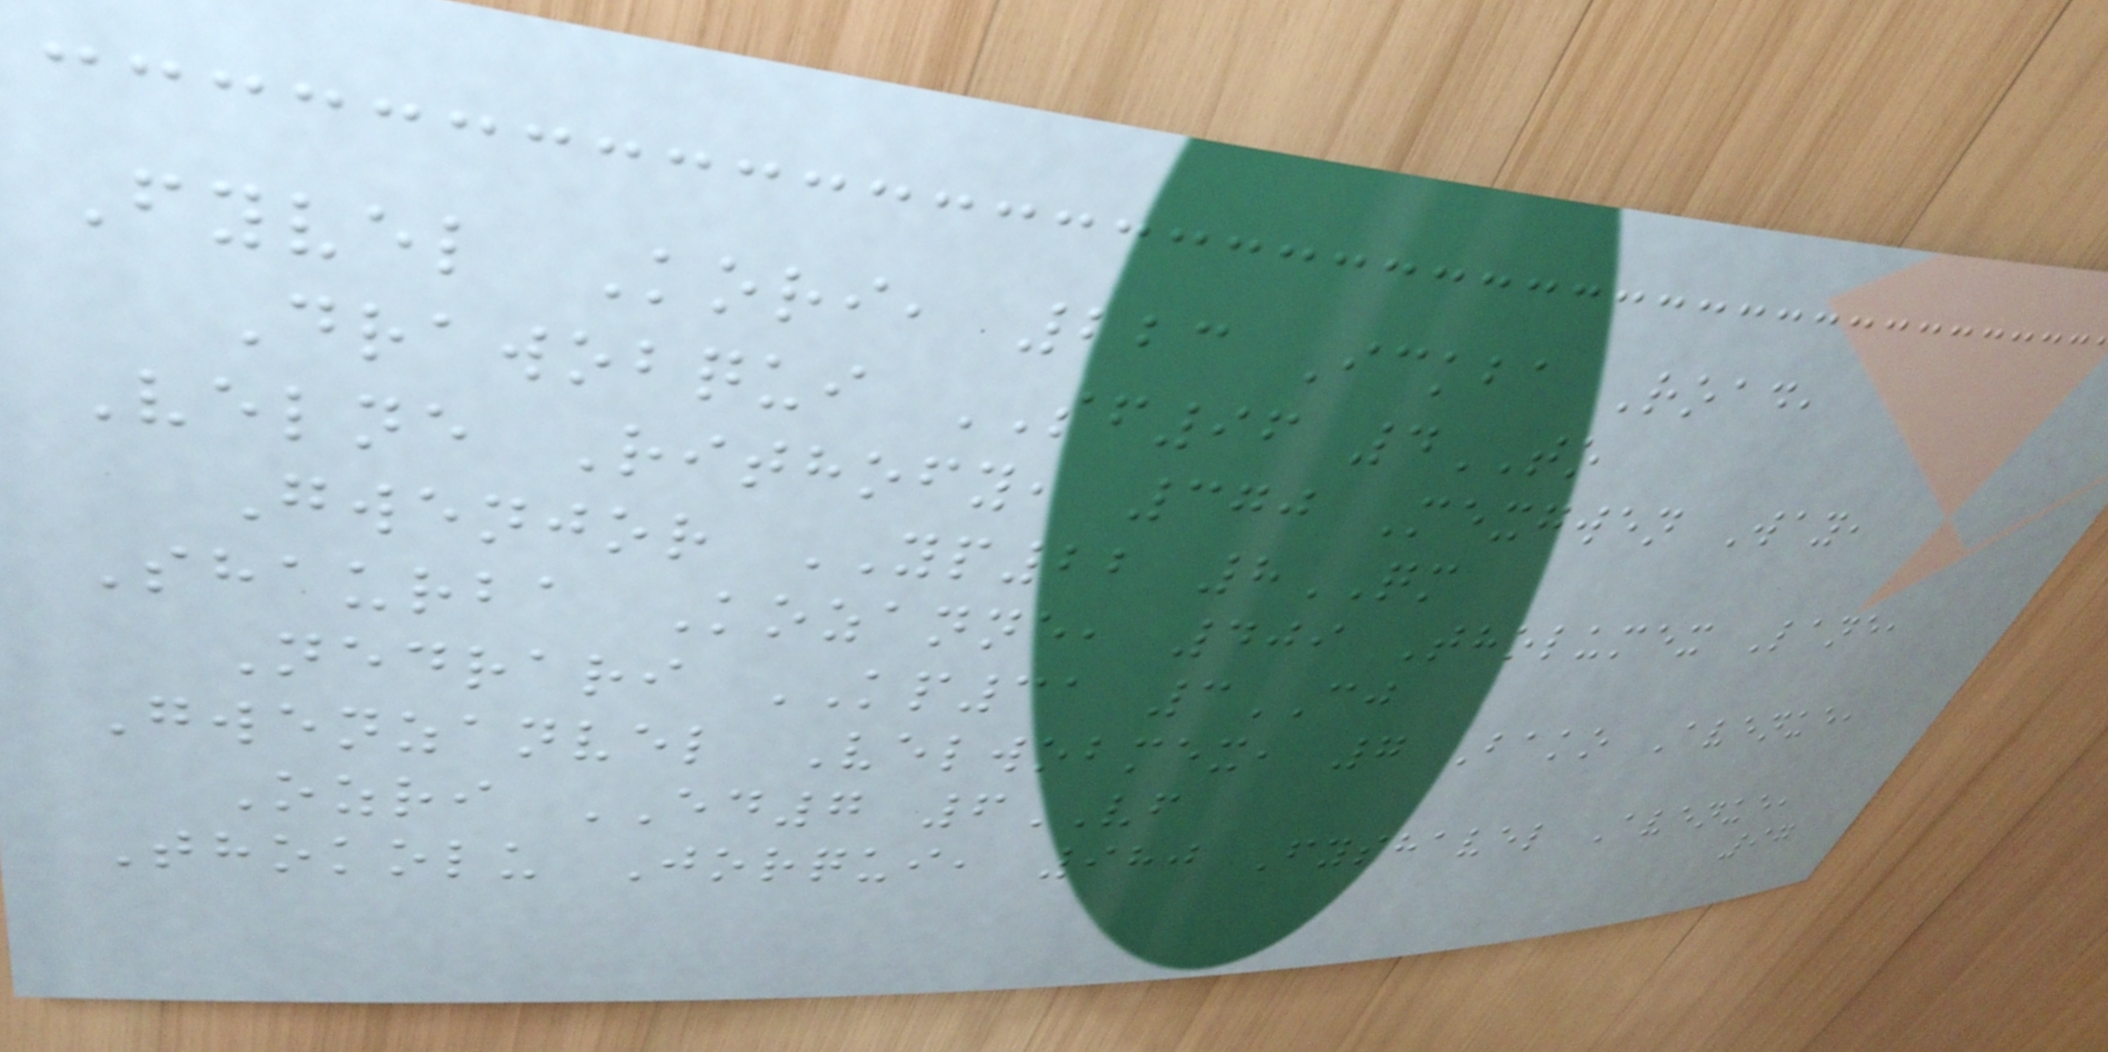Fyvel Kori, 223 Ickba Road,
Drawobqui SF96 4TO
Velne Rithofy, 370 Mexgwen Way,
Gwenjor YP22 8QM
Shaurba Kozanne, 409 Tholumex Lane,
Nedrari KP31 3CJ
Gwenzanvel Velwobmex, 7 Bako Avenue,
Ozri ED7 6VF
Thokolu Jorqui, 980 Fyshavel Avenue,
97
